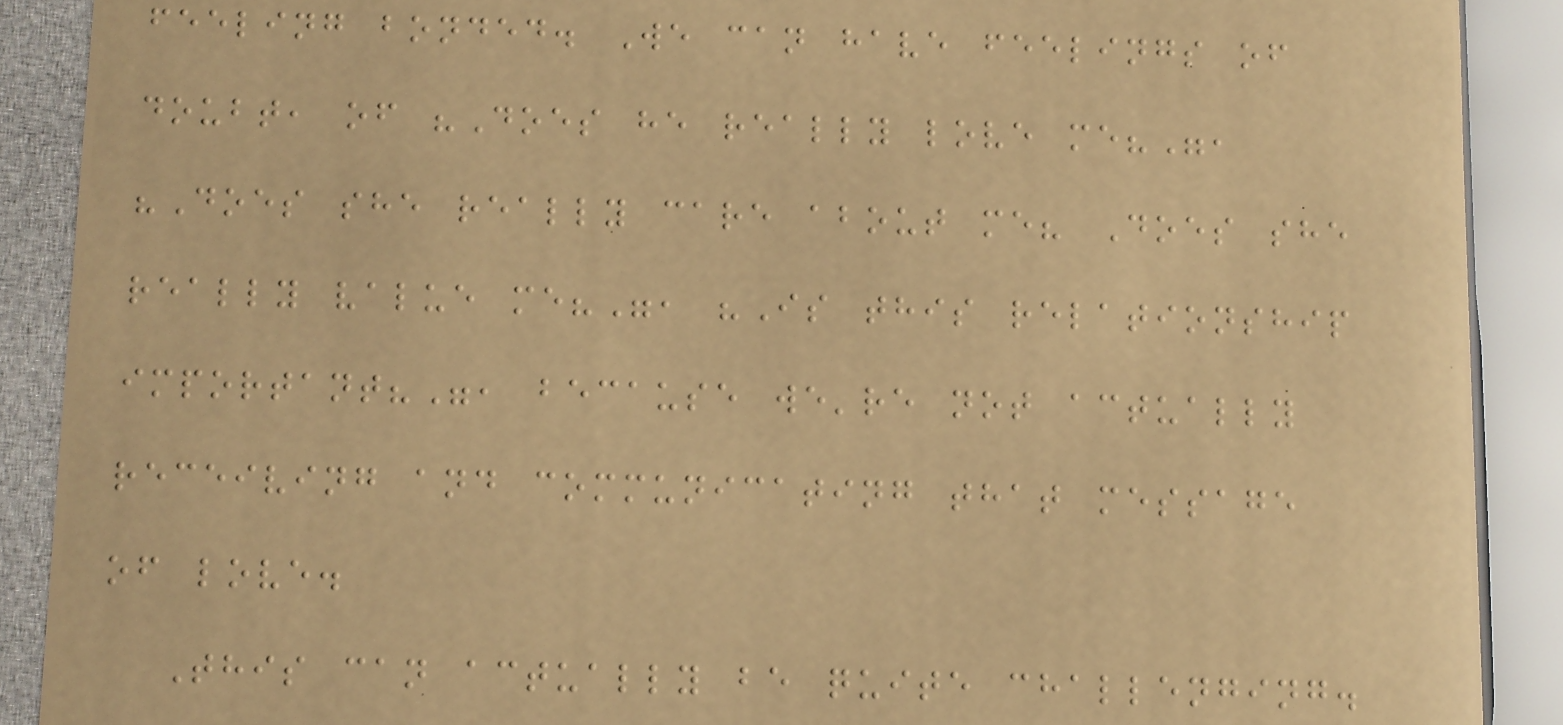feeling bonded. We can have feelings of
doubt, of "Does he really love me?",
"Does she really care about me? Does she
really value me?", "Is this relationship
important?", because we're not actually
receiving and communicating that message
of love.
This can actually be quite challenging.
